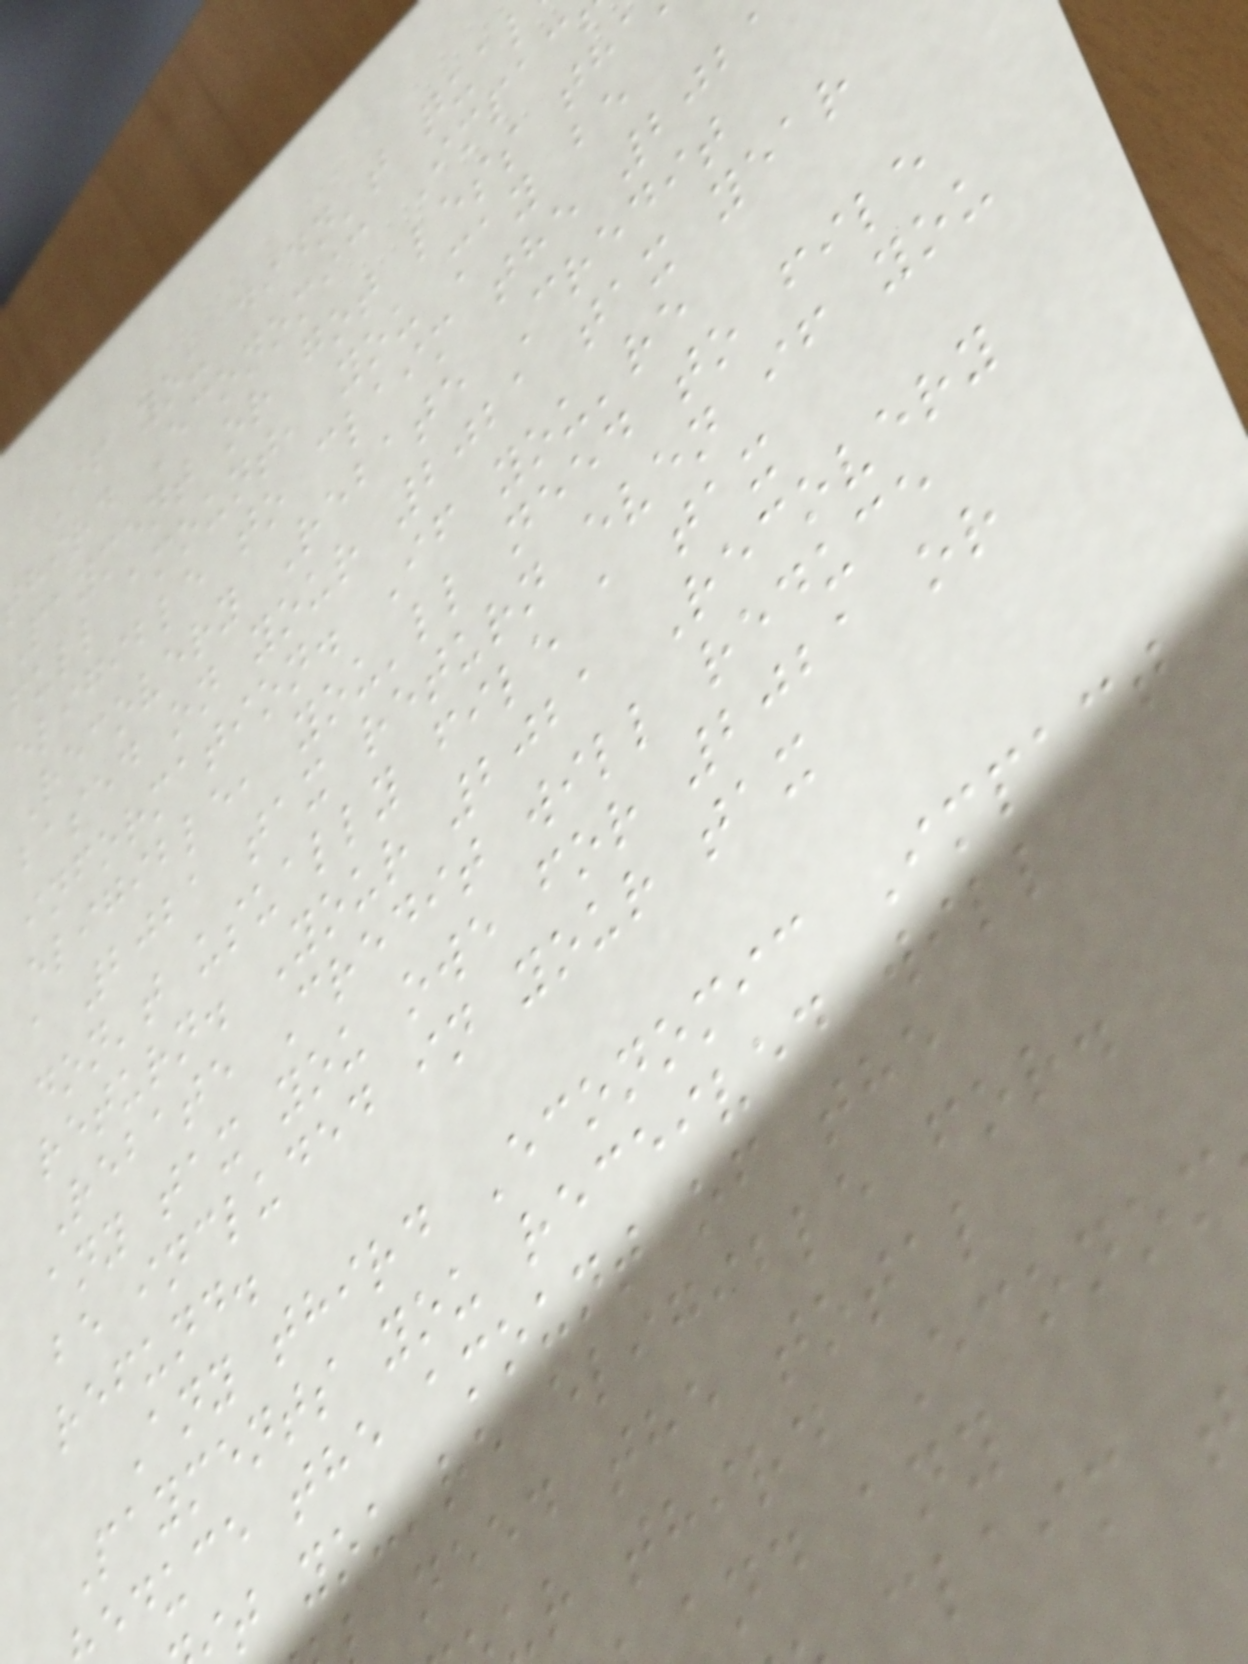If you didn't qua
third Economic Impac
Payment or got less th
full amount, you may be
eligible to claim the 202
Recovery Rebate Credit
based on your 2021 tax year
information. If you're
eligible, you'll need to file
a 2021 tax return even if you
don't usually file a tax
return. Your 2021 Recovery
Rebate Credit will reduce
any tax you owe for 2021 or
be included in your tax
refund.
Any third Economic Impact
Payments you received will
educe the amount of the
t you're eligible for.
need the total
r third Econom
and any
